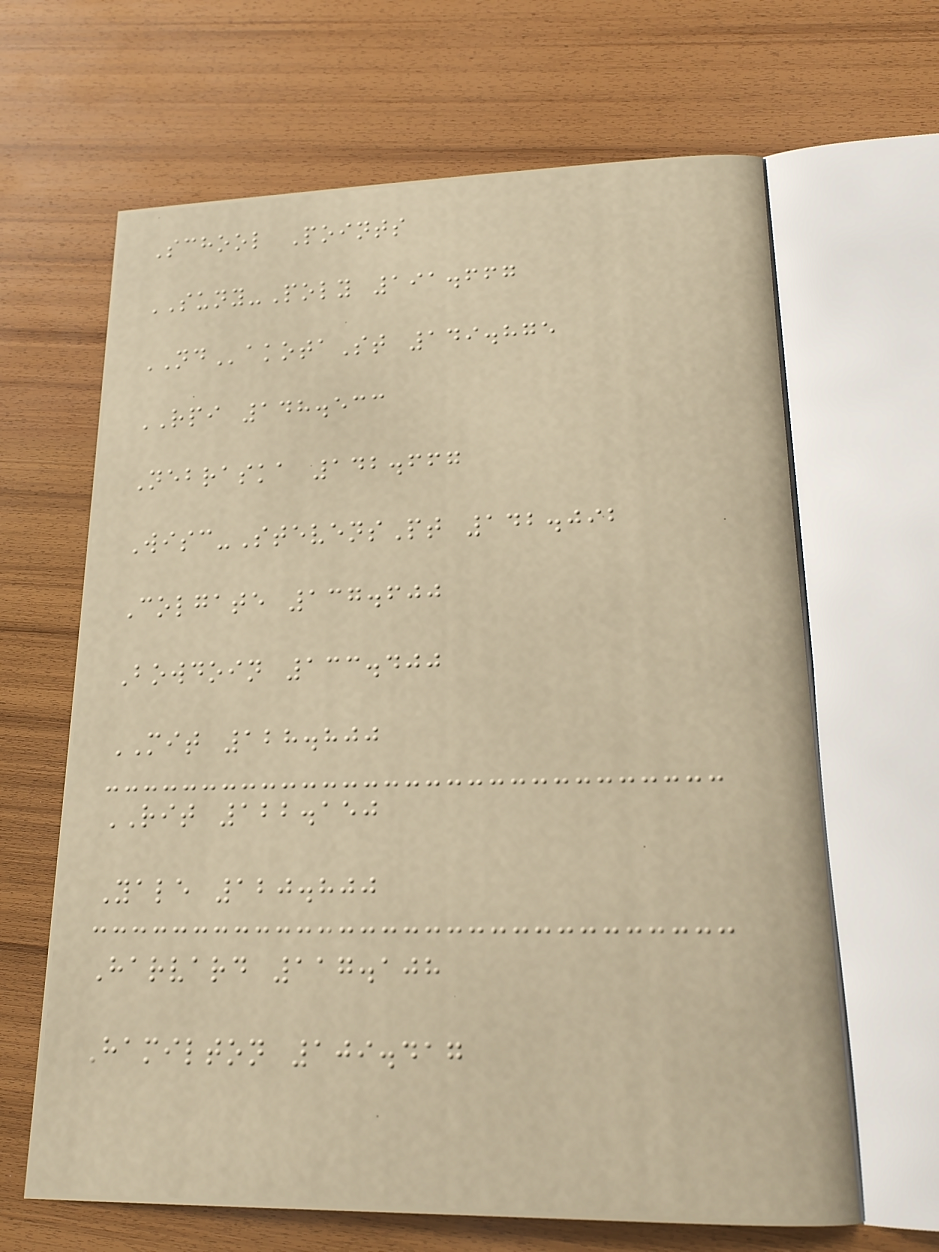School Points
SUNY-Poly 191.667
NDakotaSt 149.875
RPI 148.533
Nebraska 142.667
Wisc-StevensPt 142.092
Colgate 137.600
Bowdoin 133.400
MIT 128.800
RIT 122.150
Yale 120.800
Harvard 117.108
Hamilton 109.417
